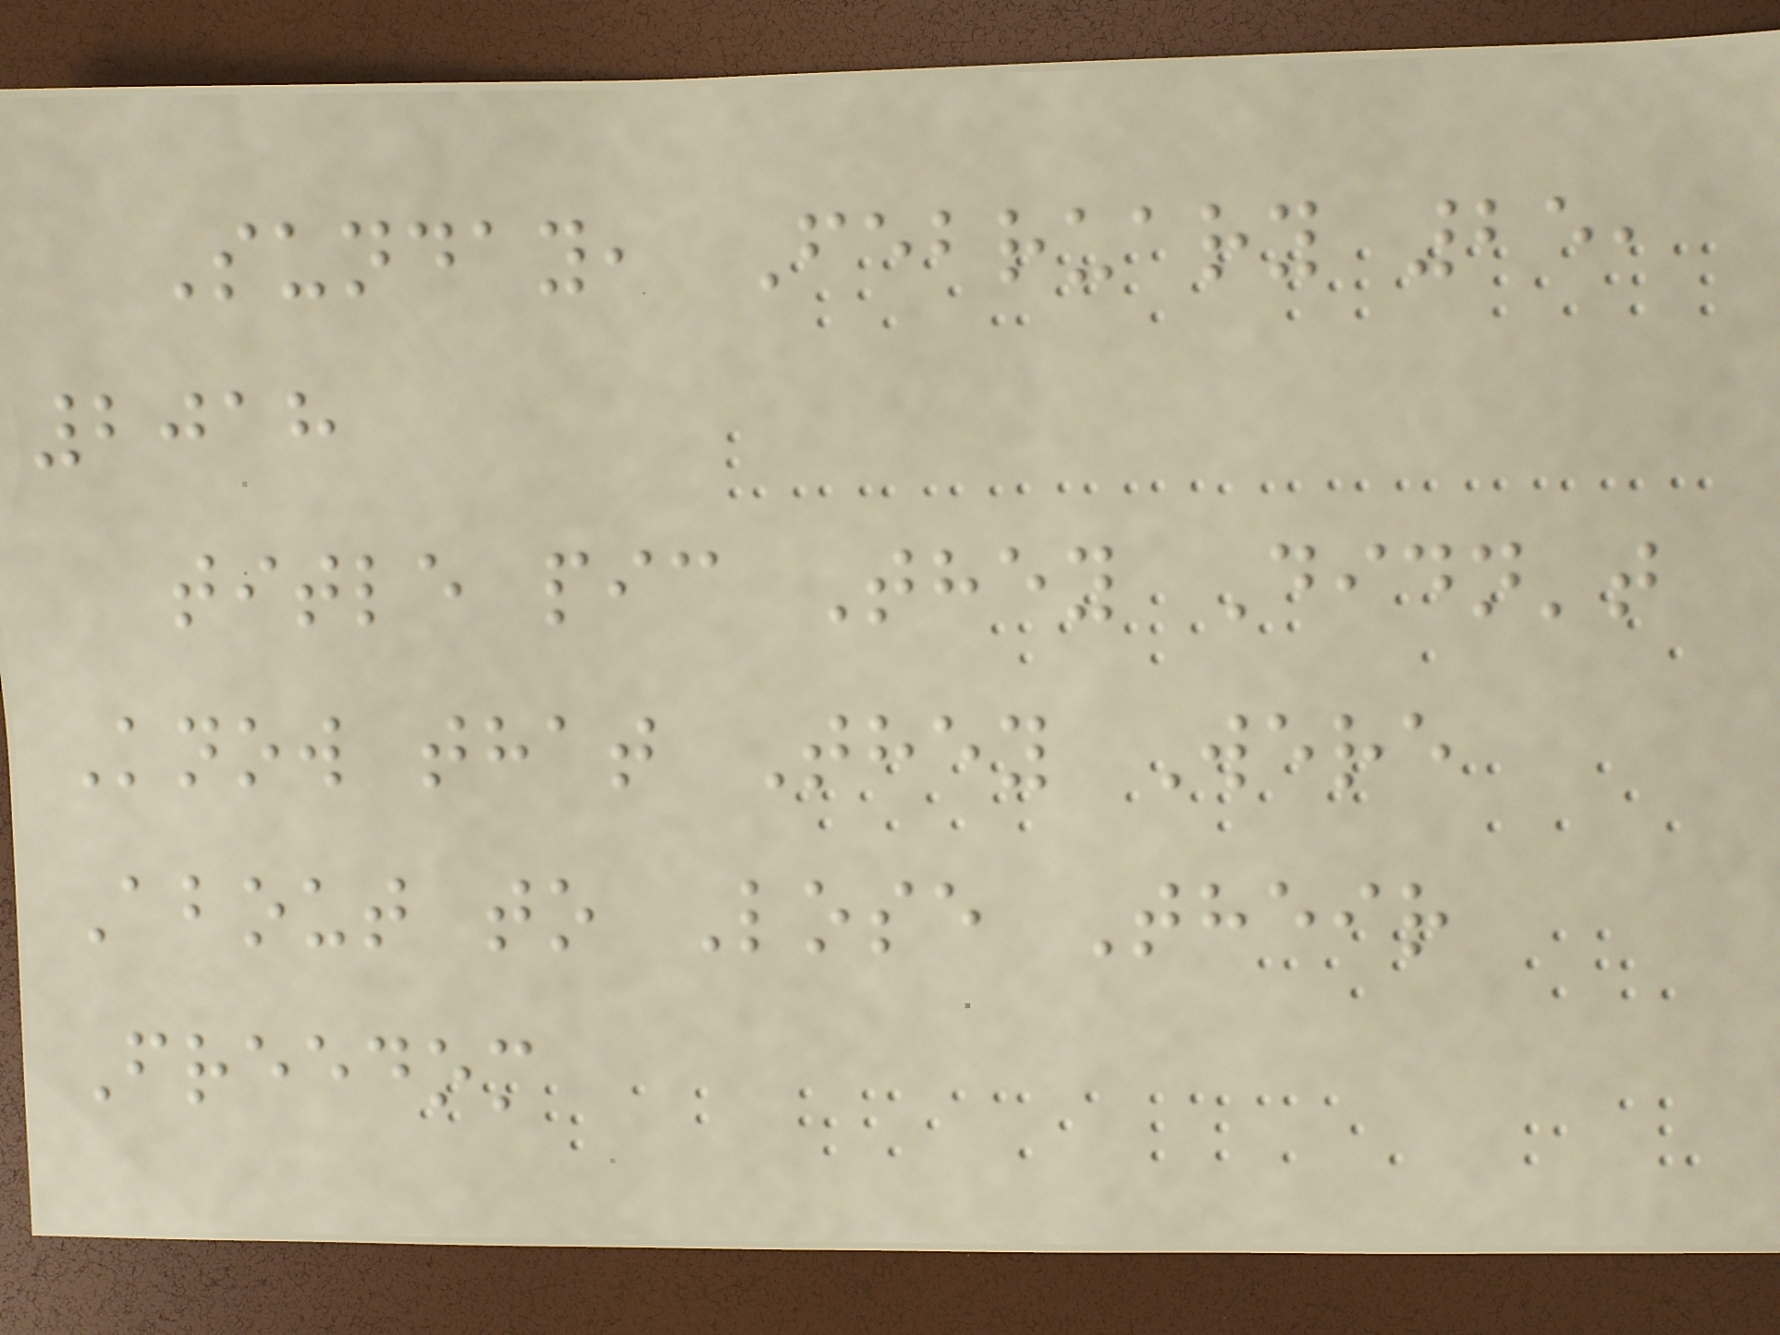Sunday, February 25,
2018
title pic They Didn't
Know that They Were
About to Lose Their
Freedom
